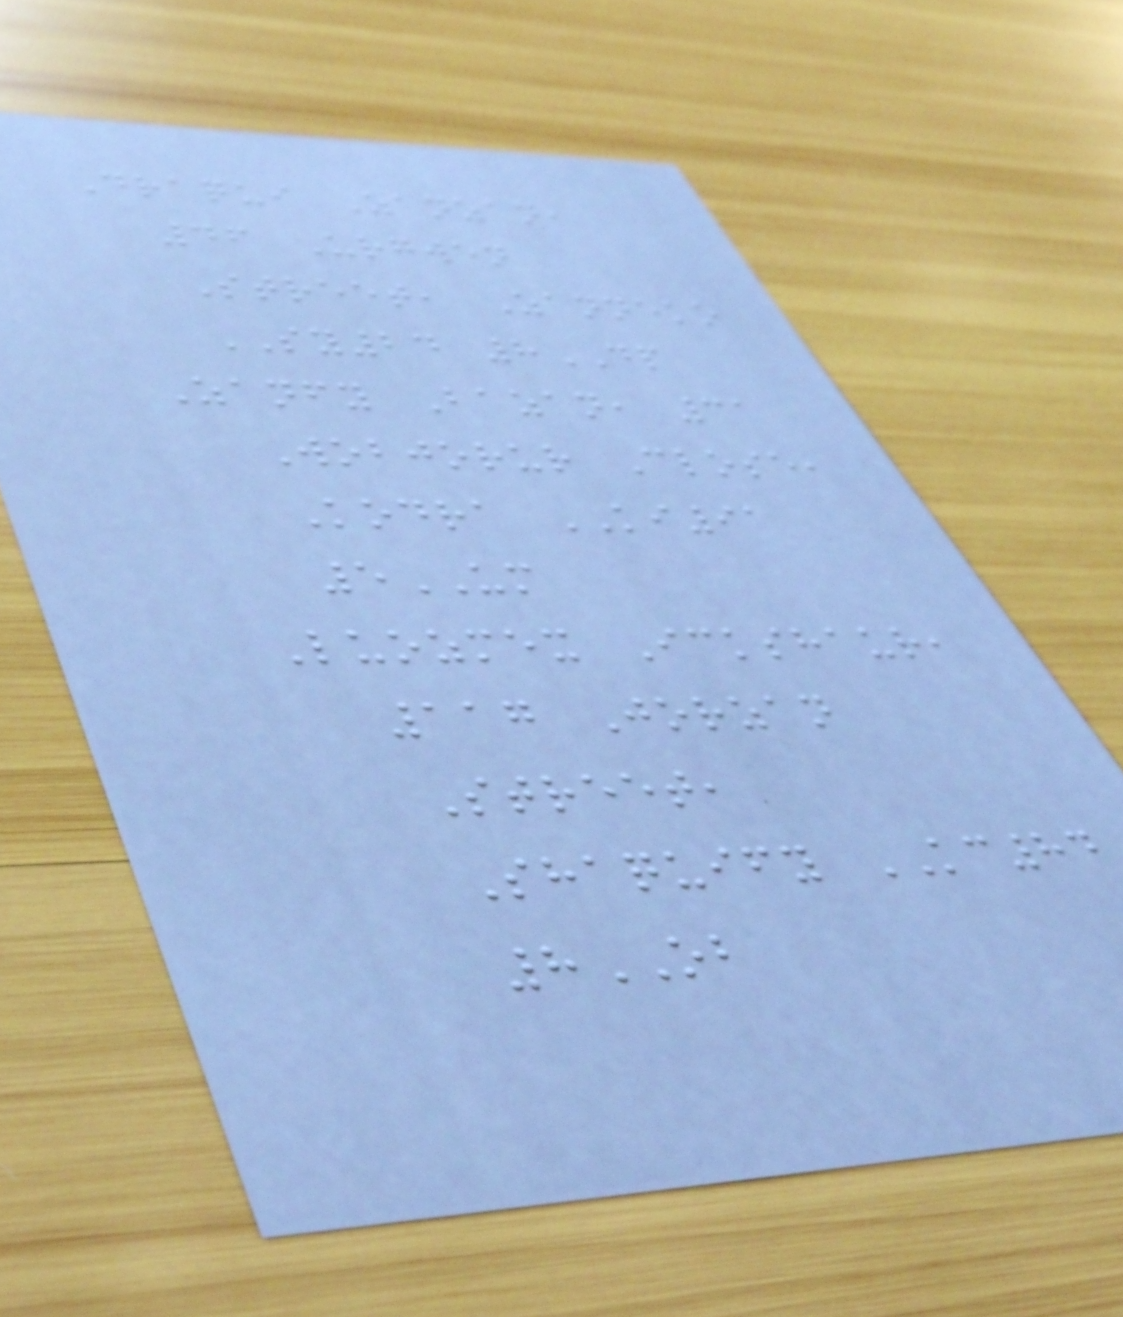Draqui Zanzan,
46 Urgwen
Street, Zanneko
SY24 8DP
Zanfy Bazan, 31
Wobjorur Close,
Kodra KI91
5UM
Luozmex Ickshaur,
117 Jorzan
Street,
Shaquify KC84
8OB
